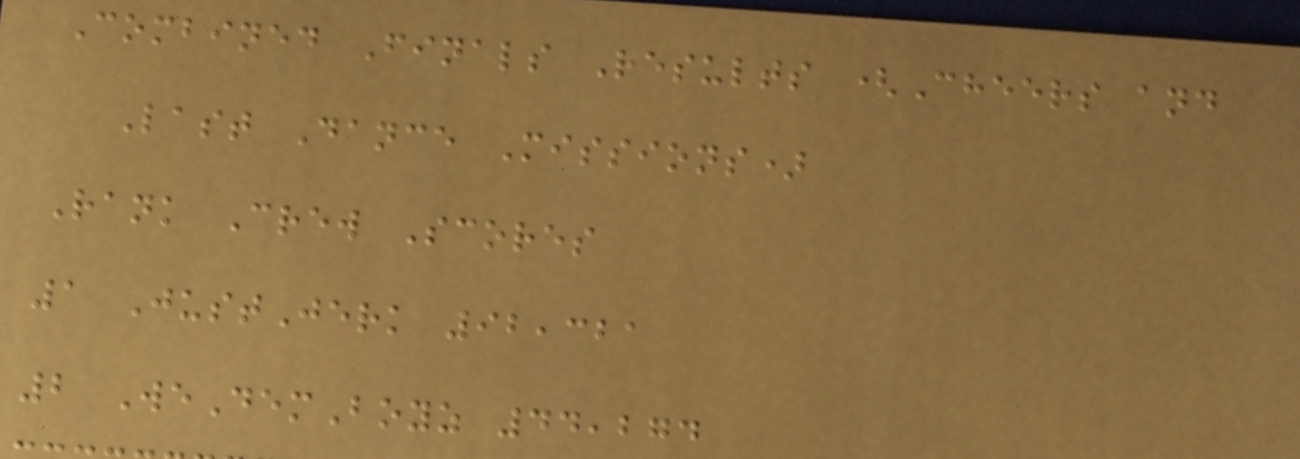Combined Finals Results (Cheers and
Last Dance Missions)
Rank Crew Scores
1 JustJerk 92,321
2 WeDemBoyz 44,274
